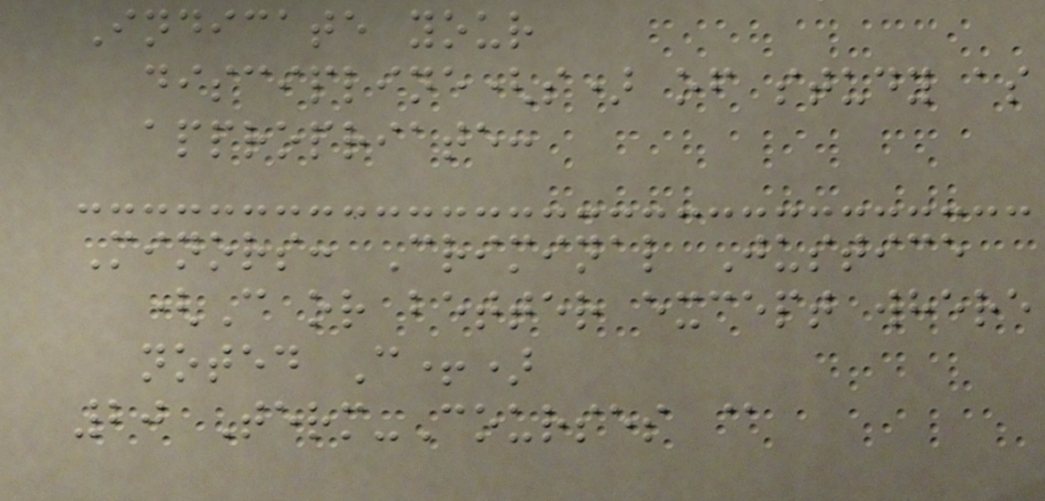Indicate your
discipline(s) of study as
appropriate:
Minors: Criminal Justice
(C or better except where
noted C+)
20 Term-Courses @
